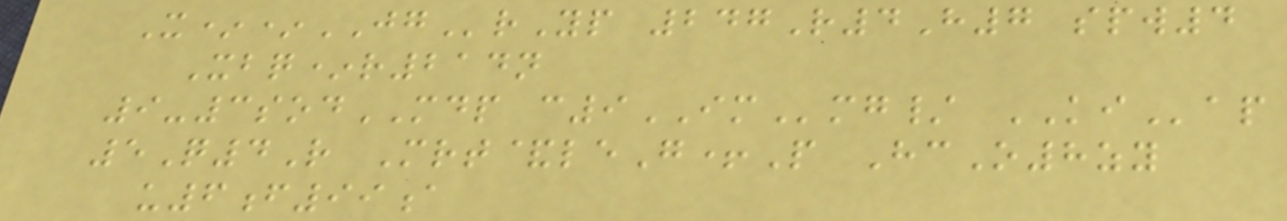X**JGrYp 247R4H7 spw4
Xbq*r214n
9-3sodMDP c9IMmg/ KIap
5Q4R Mrt&leG+P HcO8zy
u6f99a
